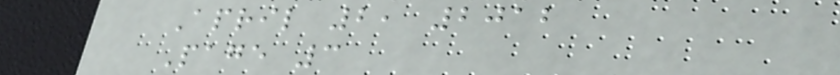April 2, 2012
Page 3
